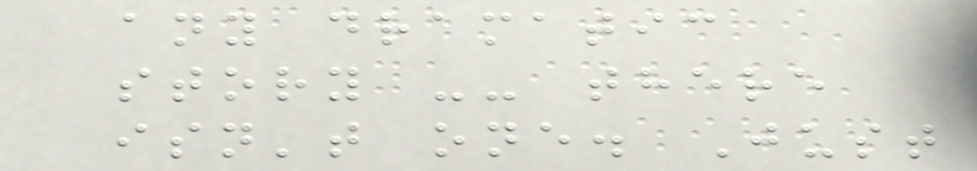any dramatic
story -- there
isn't one. Just
